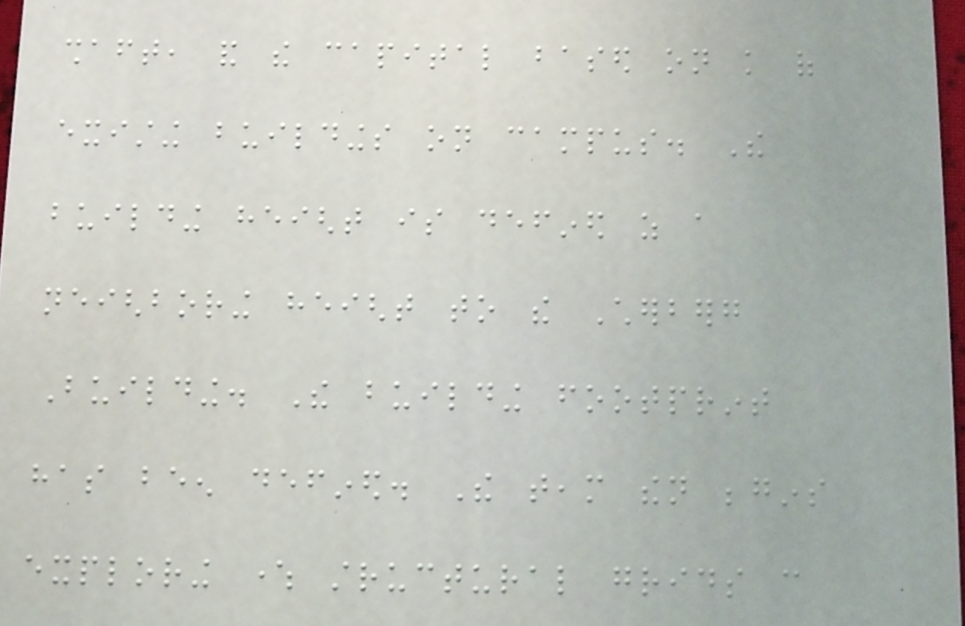shaft, and the capital based on knowledge of
existing buildings on campus. The
building height is defined as a
neighboring height to the Cherberg
Building. The building footprint
has been defined. The team then begins
exploring where structural grids can
